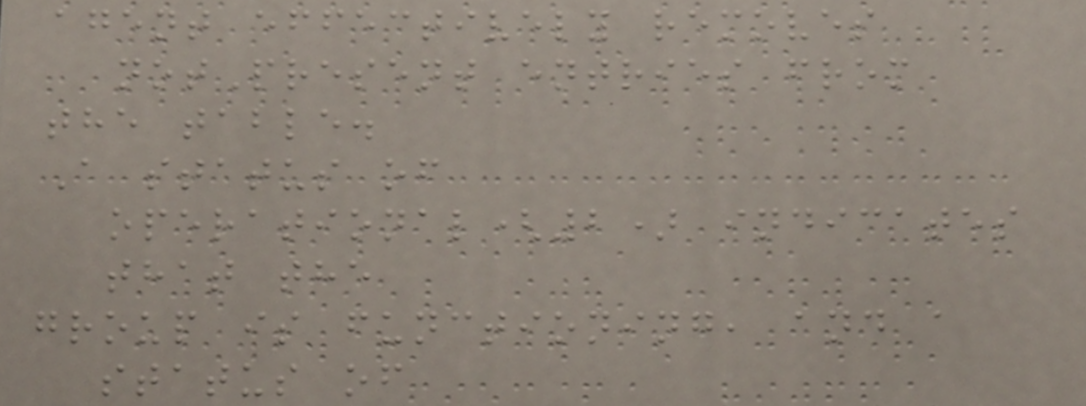agent effectively removes
notPresent entries from
the table.
A status of
operational(2) indicates
that the
group is functioning, and a
status of
